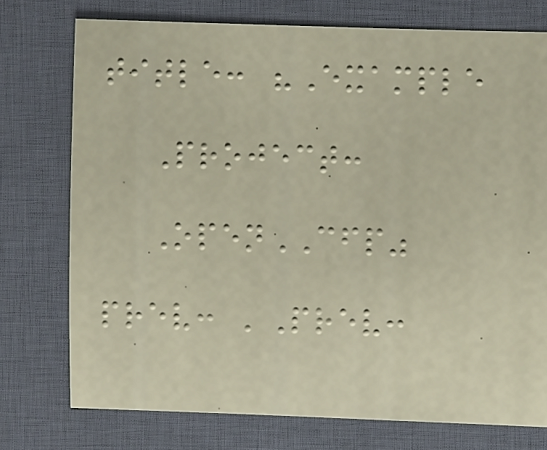title: "Example
Project:
OpenCFP"
prev: 'Prev:
